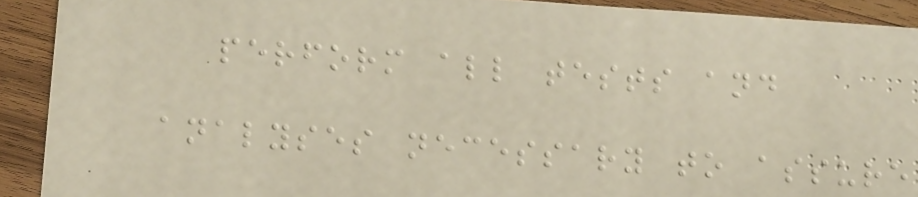perform all tests and
analyses necessary to assure
